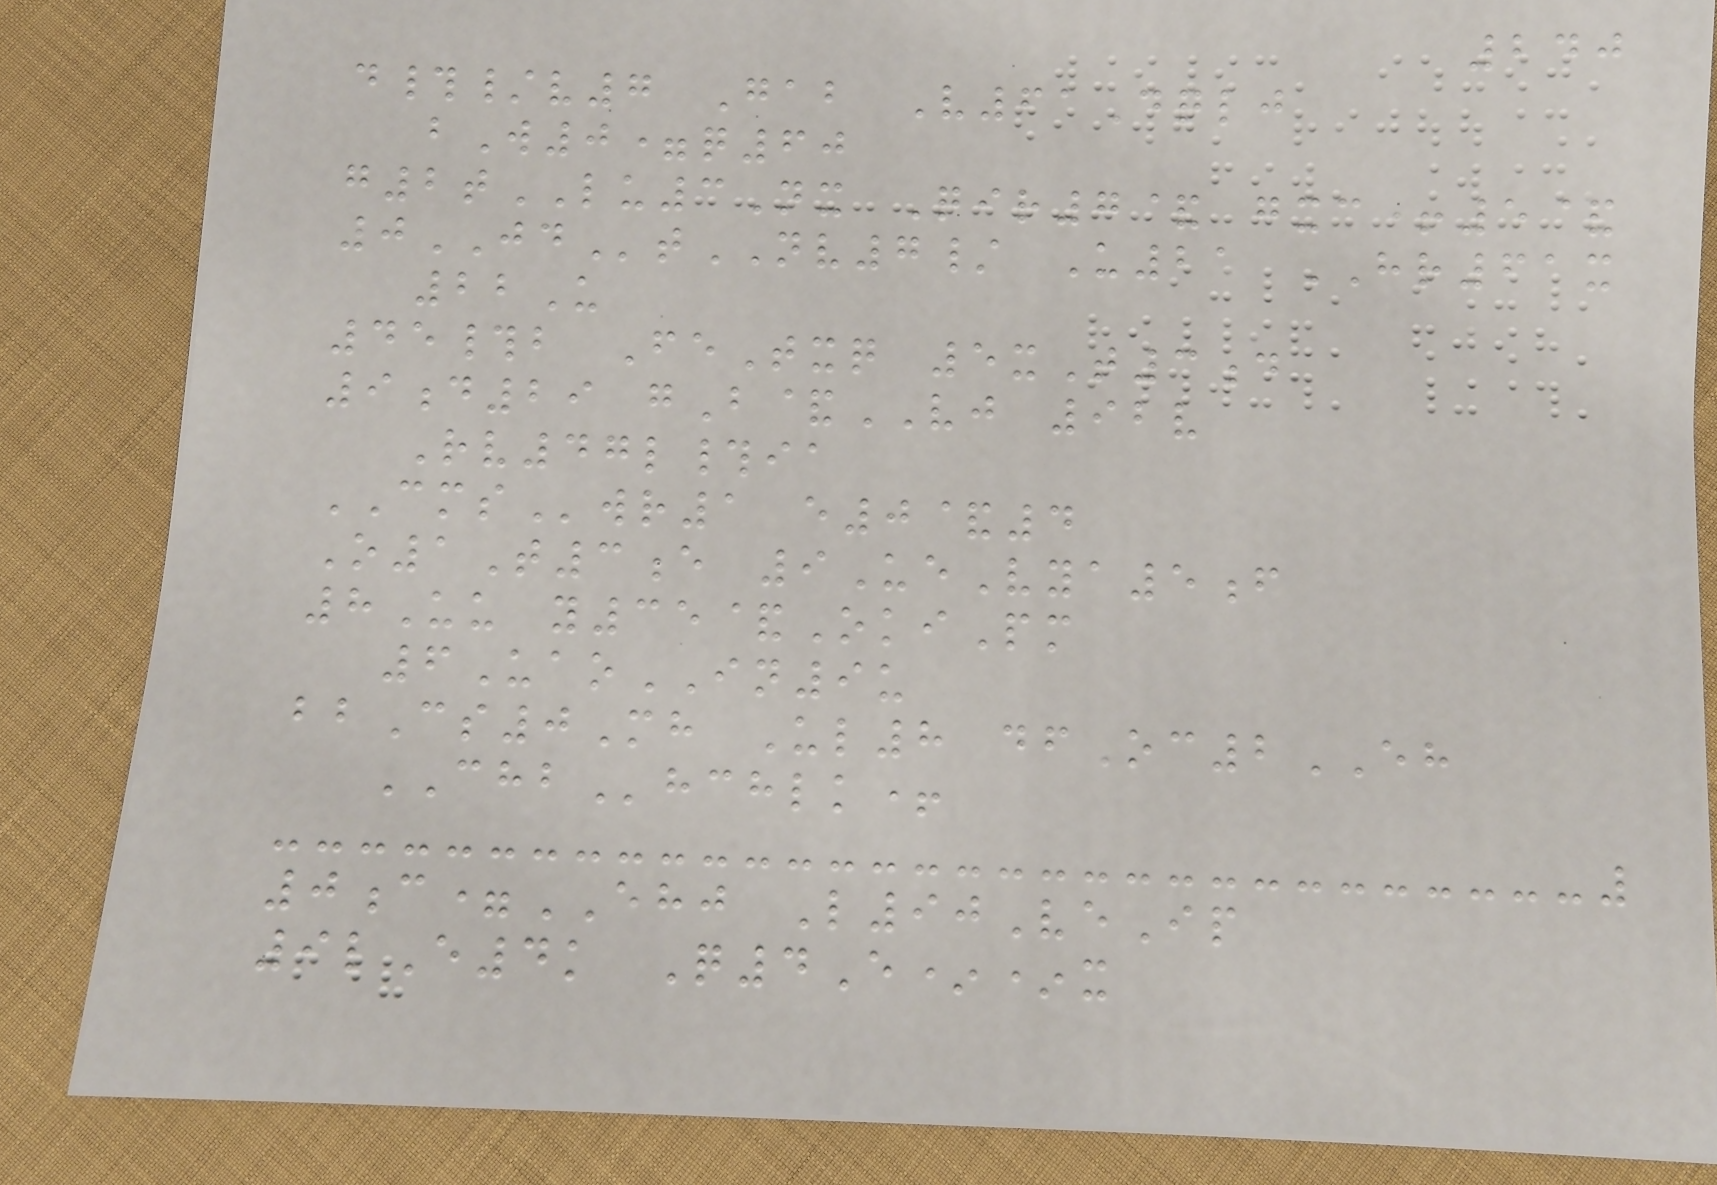240
d#/v7 Gab V61Dqlj
bW0=q60
g2tLU3Nx Qir7& gxc+5&
0JDtNV7/ U21 HR61x
22U
45#b FeTxq 5xT3d
9d29 gB&VJ 92v
Rv47l#ia
CMSwr1 e0&4
O1T3e 9UeVya5f
8Uu y35&OkiPm
6UaoIN9u
bbCs0Mh Ul8 dfOc2EH
CHBhchlk+
0c=EHJ L90VeIp
9lE4k Q4E**x
